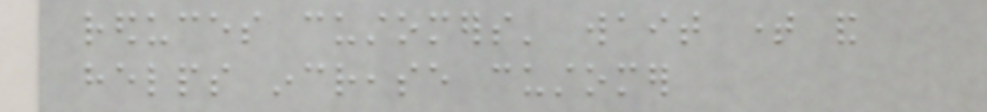reduces customers' wait time and
helps increase customer
